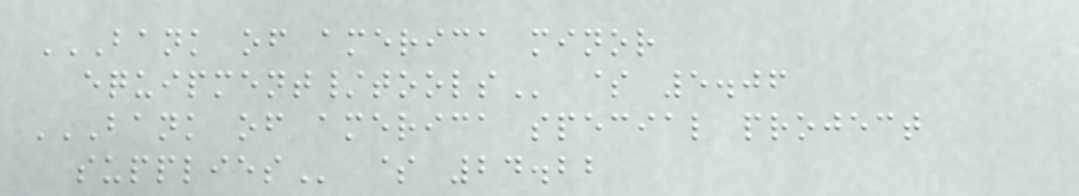BANK OF AMERICA MINOR
EQUIPMENT/TOOLS $ 5.06
BANK OF AMERICA SPECIAL PROJECT
SUPPLIES $ 24.22
